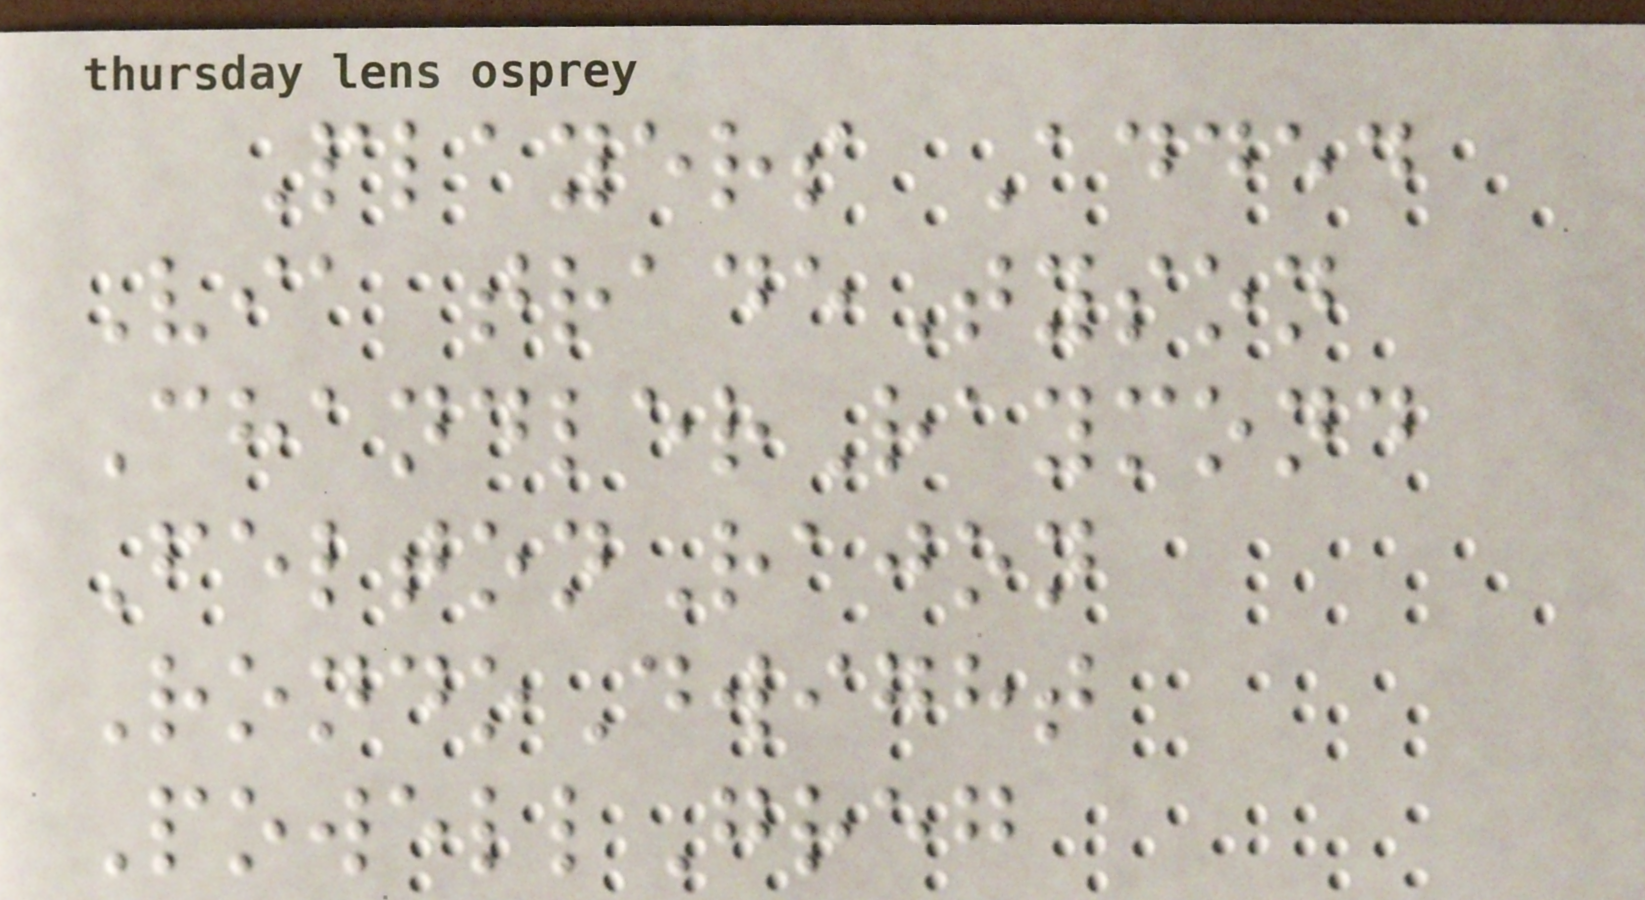Players Added
Via tradeTyson
ChandlerRaymond
FeltonRajon
RondoDwight
PowellGreg
